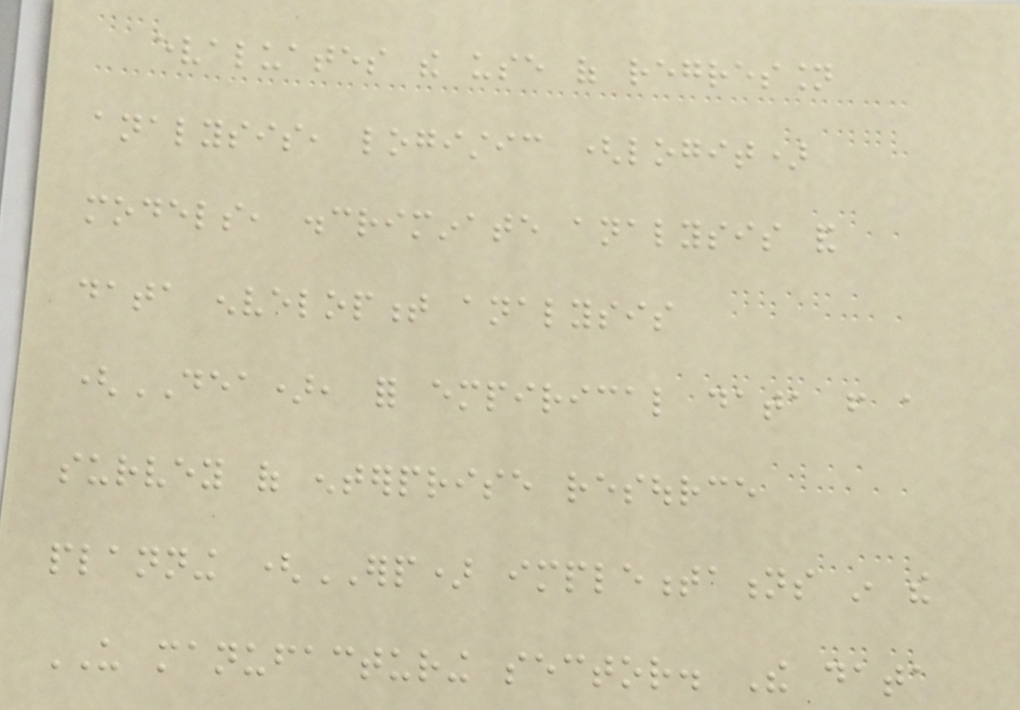evaluates the use of regression
analysis, logistic (logit)
models, discriminate analysis and
data envelopment analysis
(DEA), for empirical data from a
survey of enterprise resource
planning (ERP) implementations in the
US manufacturing sector. The data
